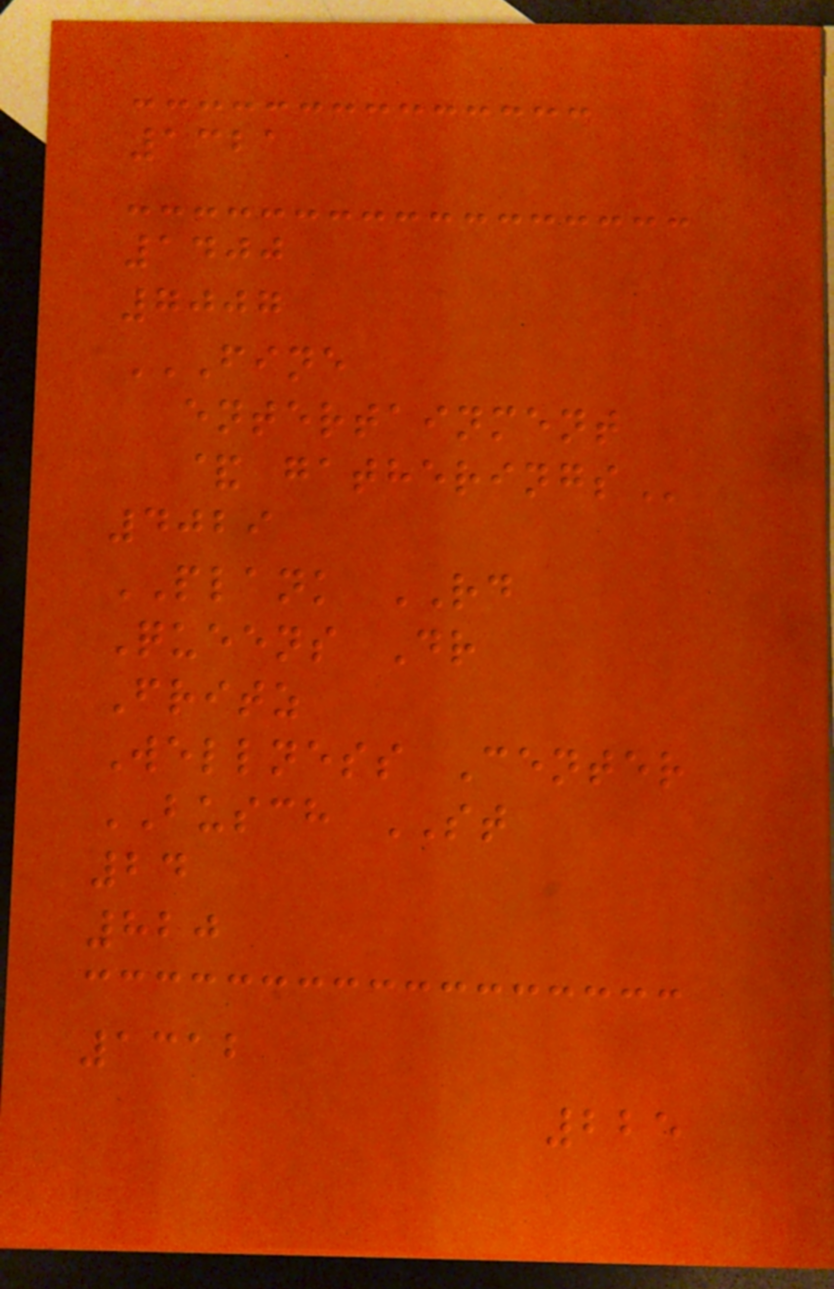1321
1400
7007
FINE
ENTERTAINMENT
& GATHERINGS
4029
PLANK RD
Queens Dr
Fritz
Wellness Center
BUSCH ST
24
820
1312
225
